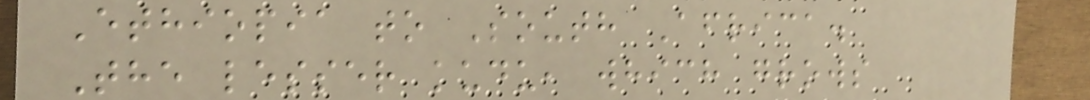Ethiopia to South Africa.
The lesser kudu, which grows
